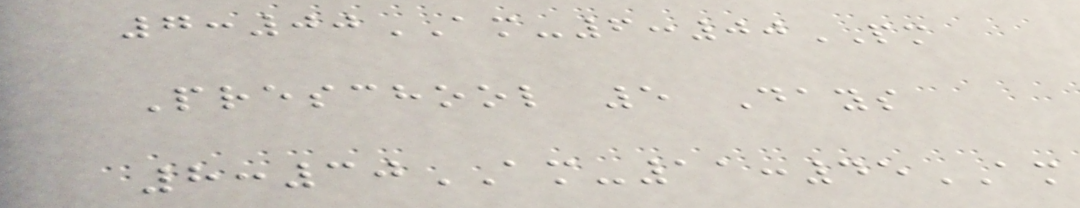7:00AM-6:00PM
Preschool 5 Days
8:30AM-11:45AM
